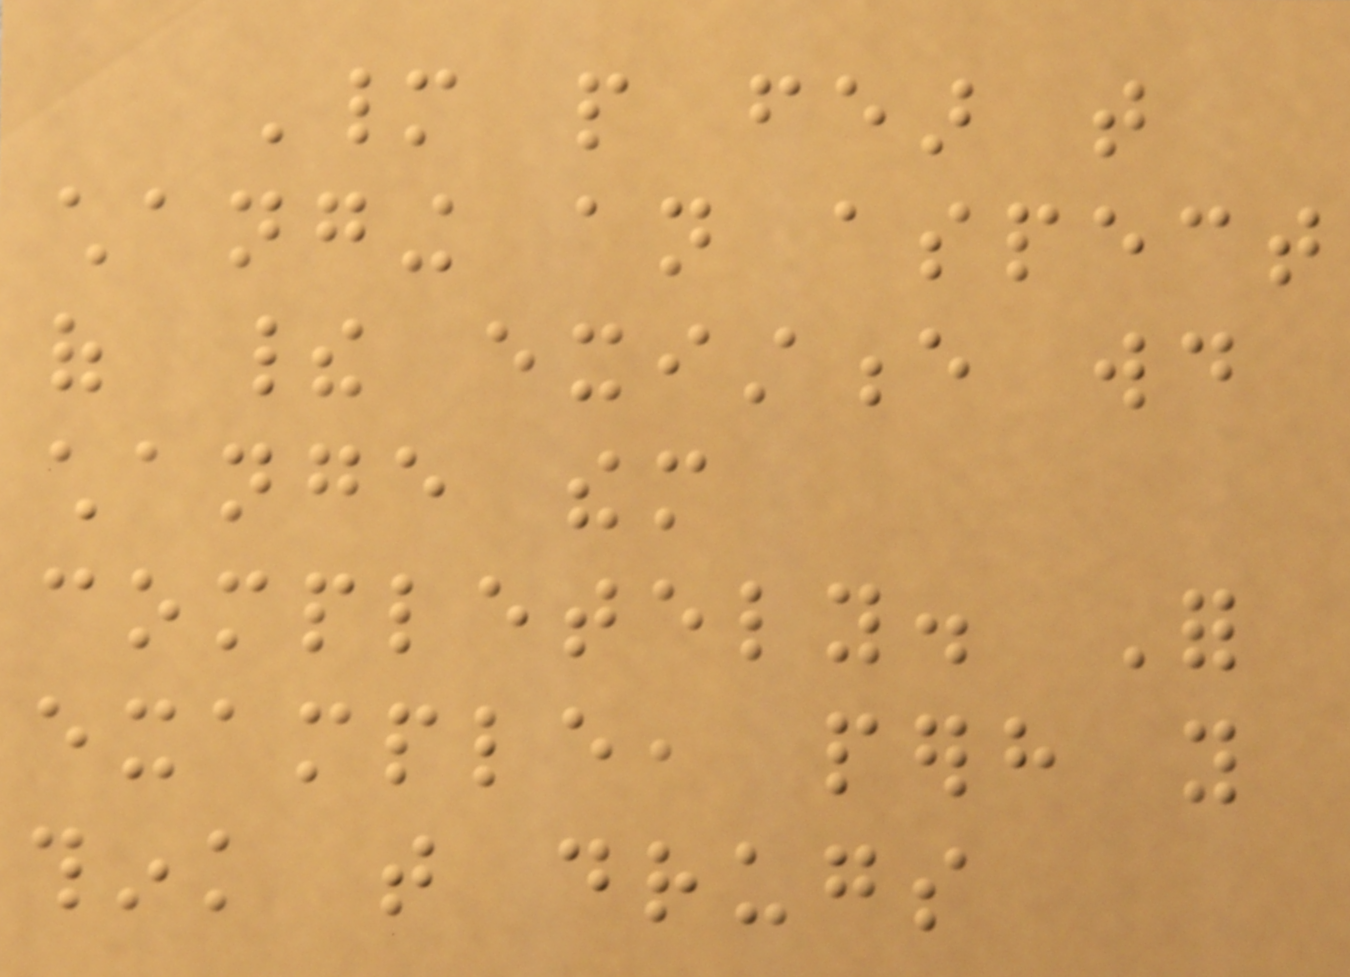Many people fear that
changing an aspect
of their existence would
change them
completely. For
example, perhaps you
think that drugs
